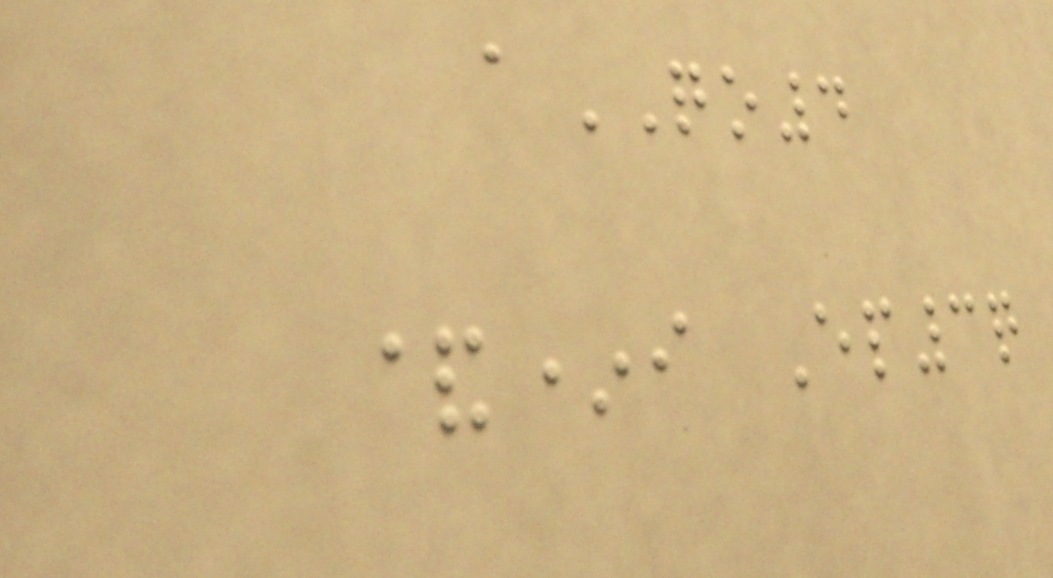aQO4
&*i Ep3q
